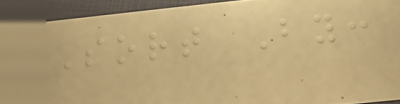Sort By:
